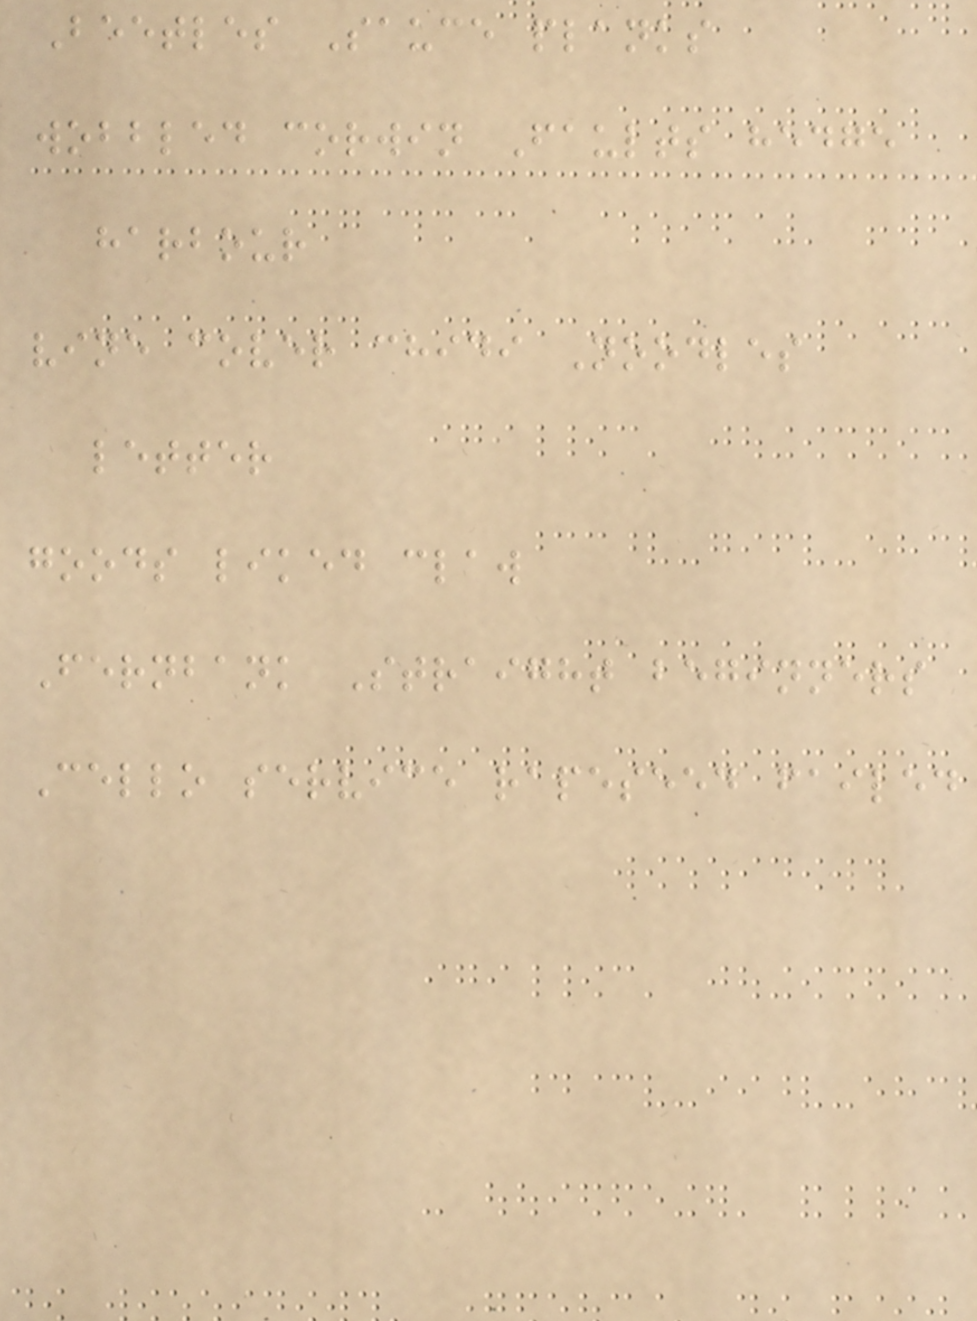Beetles Sauce planks
wobbled corwin Faults hedge
harbour
vine cover chidi Noodles
letter
goods liked claw
Fernbank Straight beginners
Cello service rapeseed failed
